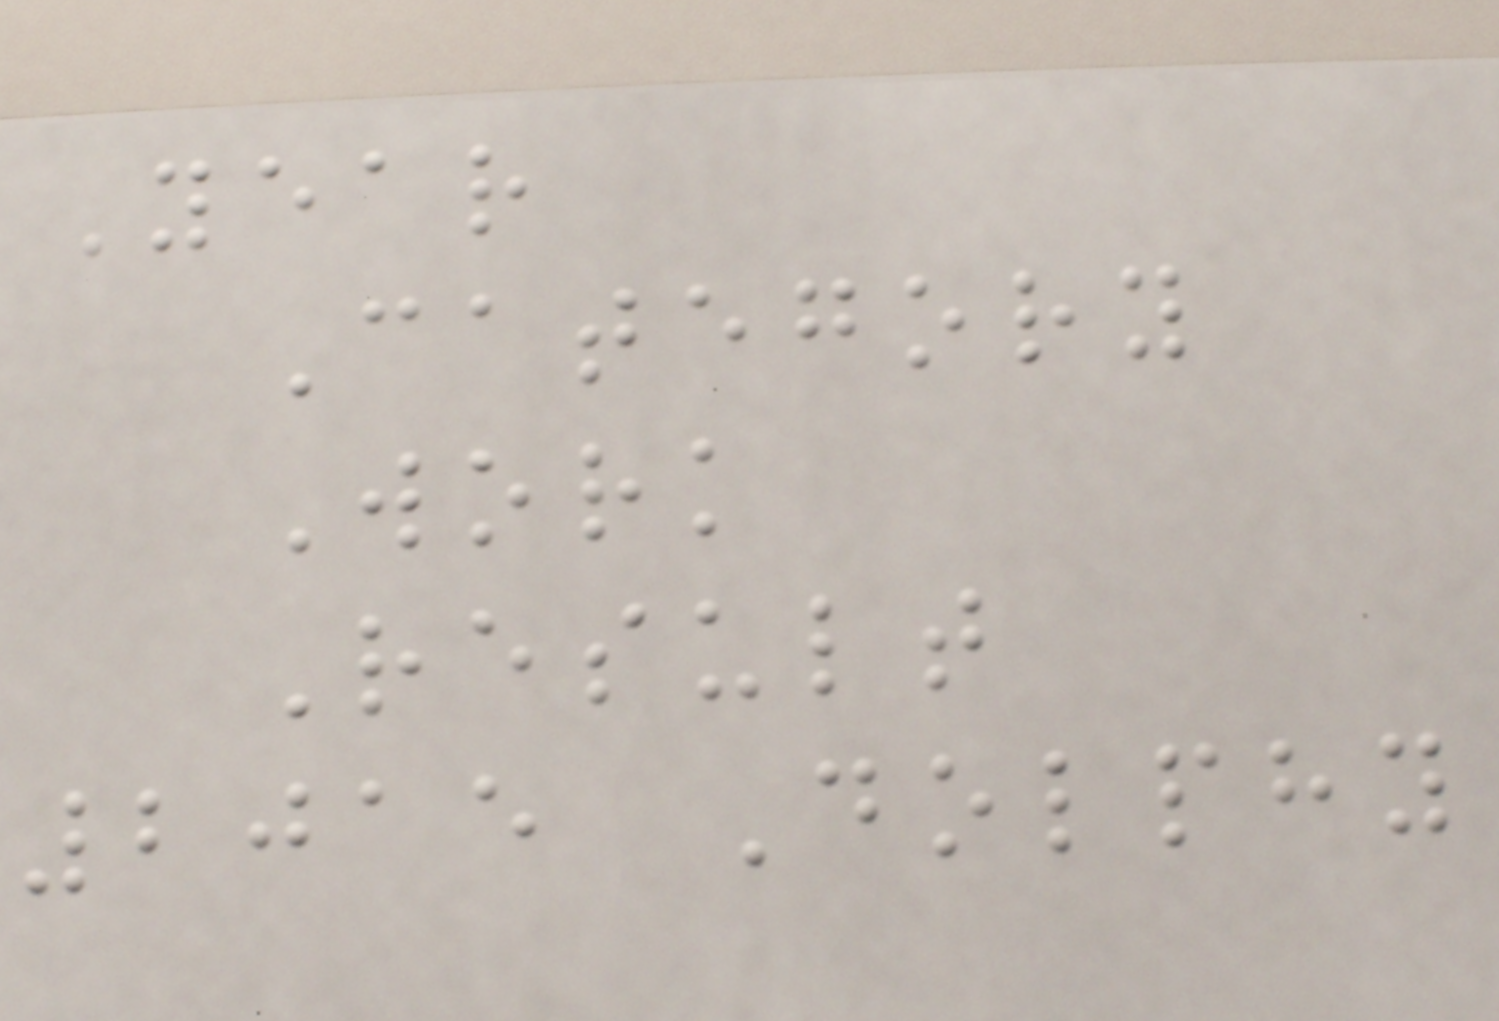Year
Category
Work
Result
2015 Dolphy
